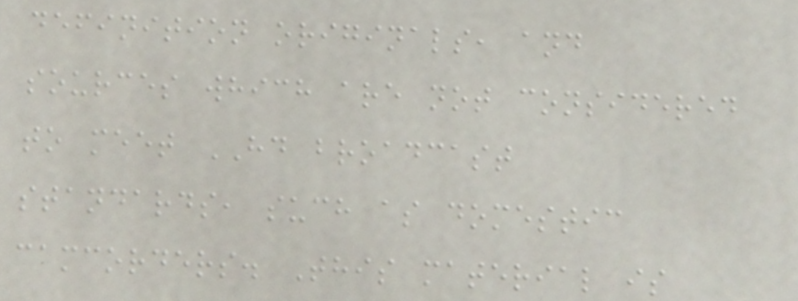definition originals, and
sources which are not considered
to meet HD broadcast
standards, such as domestic
camcorders. This material is
